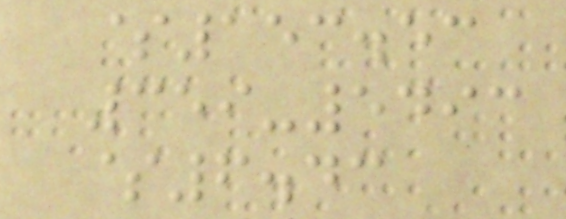$153.53
359-5493
$6.43
